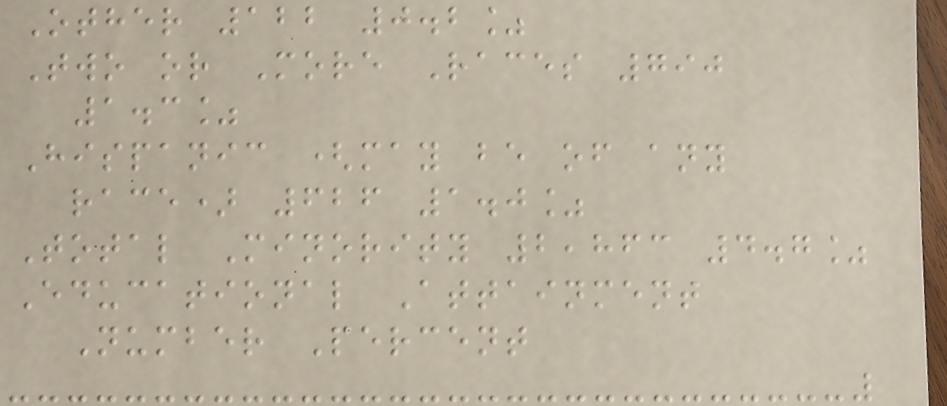Other 122 0.2%
Two or More Races 790
1.3%
Hispanic (may be of any
race) 626 1.0%
Total Minority 2,863 4.7%
Educational Attainment
Number Percent
